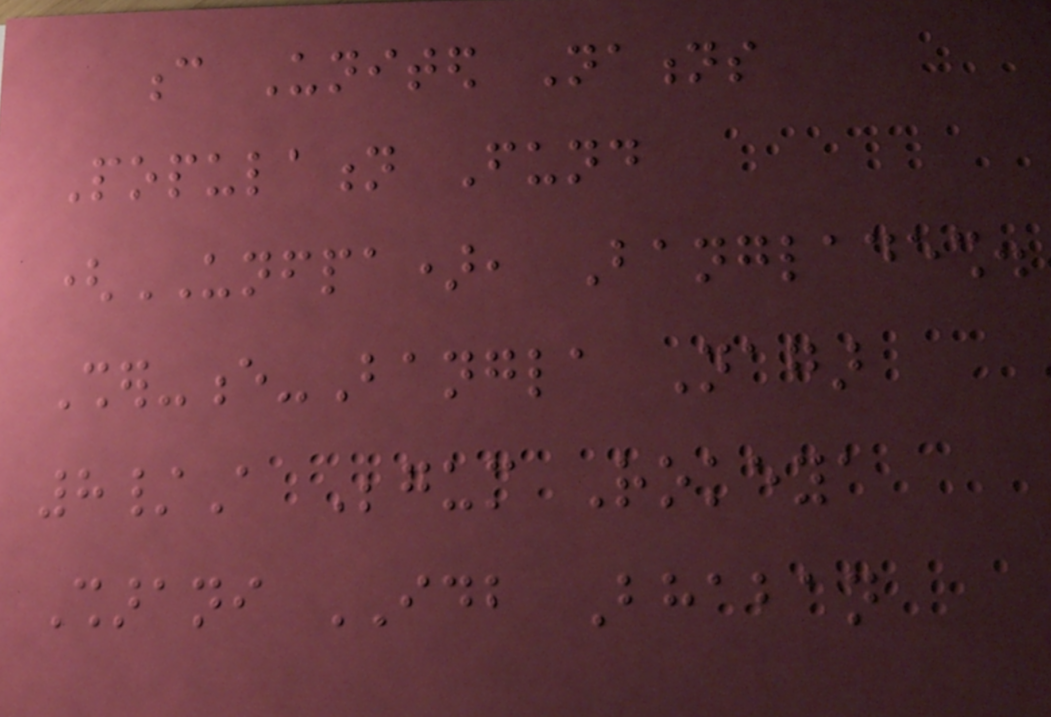c United Nations
Population Fund
(UNFPA), Bangladesh.
Sher-e-Bangla Nagar
8/A Begum Rokeya
Sharani IDB Bhaban
